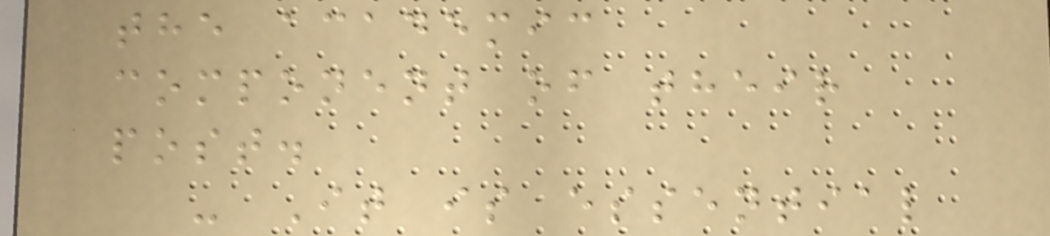the academic
component of their
post.
- It is essential
